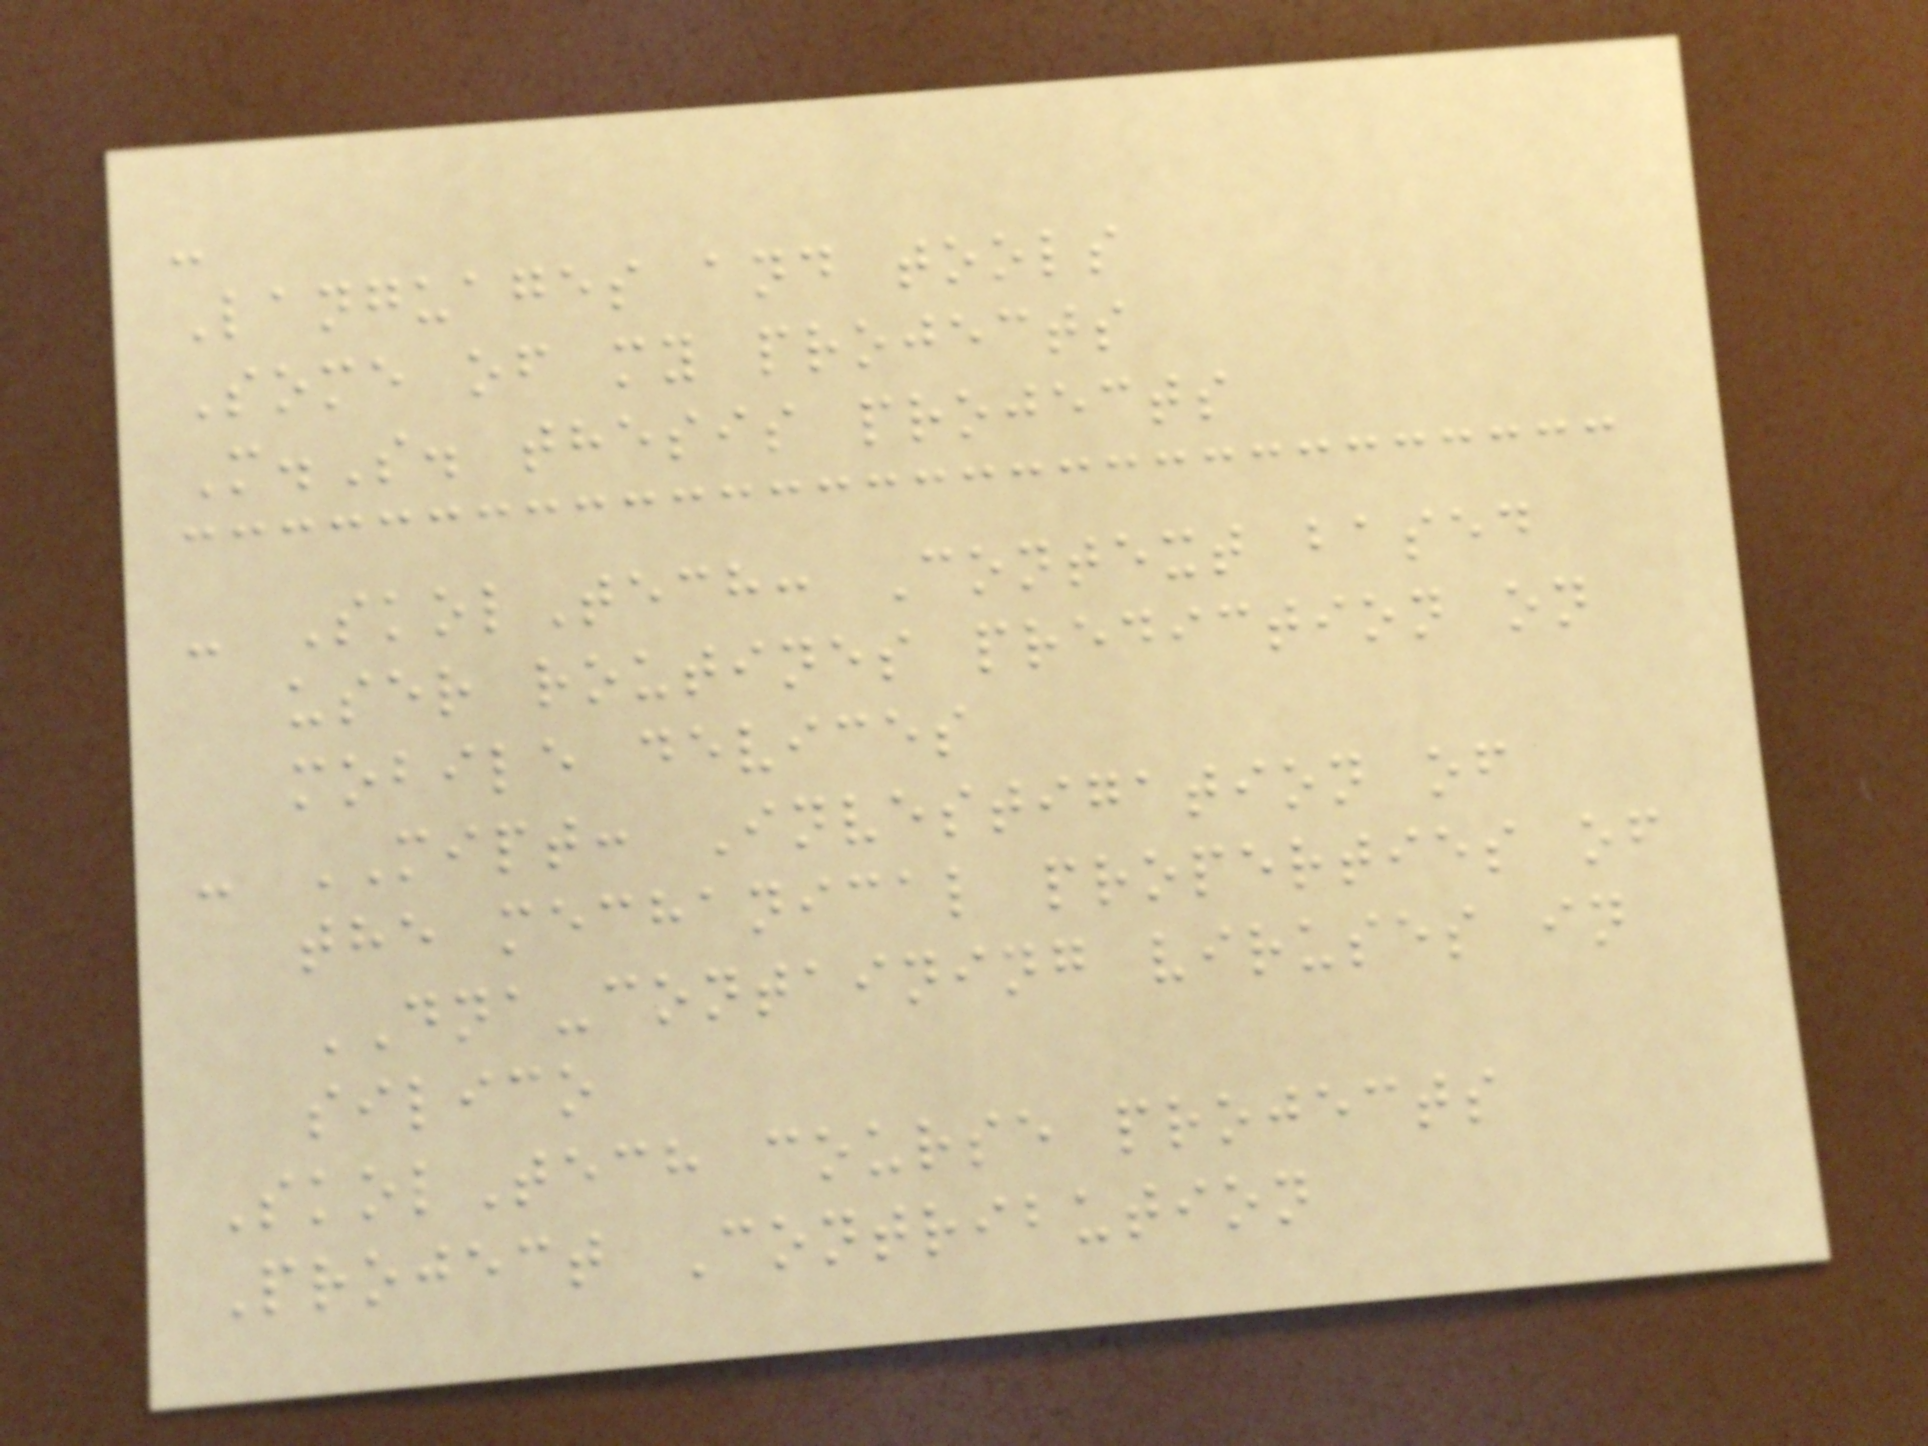-
Languages and tools
Some of my projects
M.S. thesis projects
- SkolTech: Context based
user routines prediction on
mobile devices
- MIPT: Investigation of
the mechanical properties of
DNA-containing viruses in
silico
SkolTech course projects
Project Contribution
